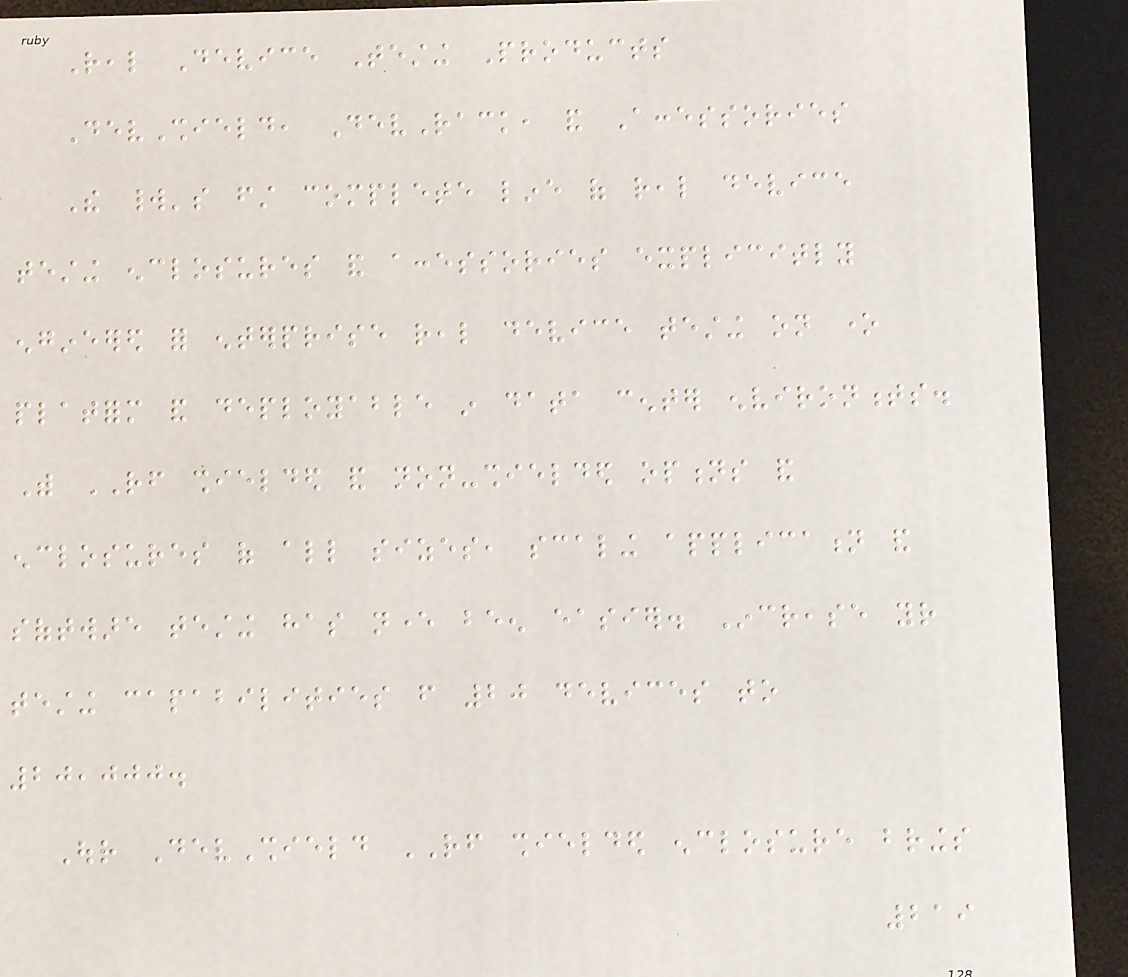Real Device Testing Products
DevShield, DevRack, and Accessories
The world's first complete line of real device
testing enclosures and accessories explicitly
engineered for enterprise real device testing on one
platform and deployable in data center environments.
With RF shielded and non-shielded options and
enclosures of all sizes, scaling application and
software testing has never been easier. Increase your
testing capabilities from 20 devices to
20,000.
Our DevShield RF shielded enclosure brings
219
